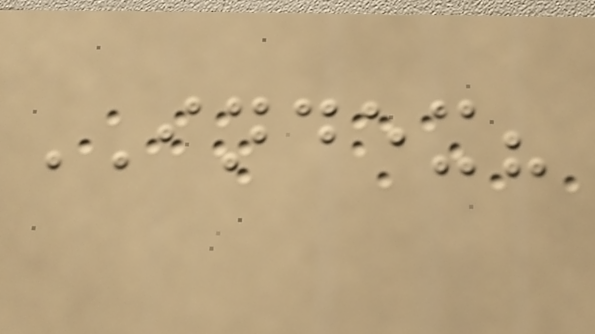INDEX?
